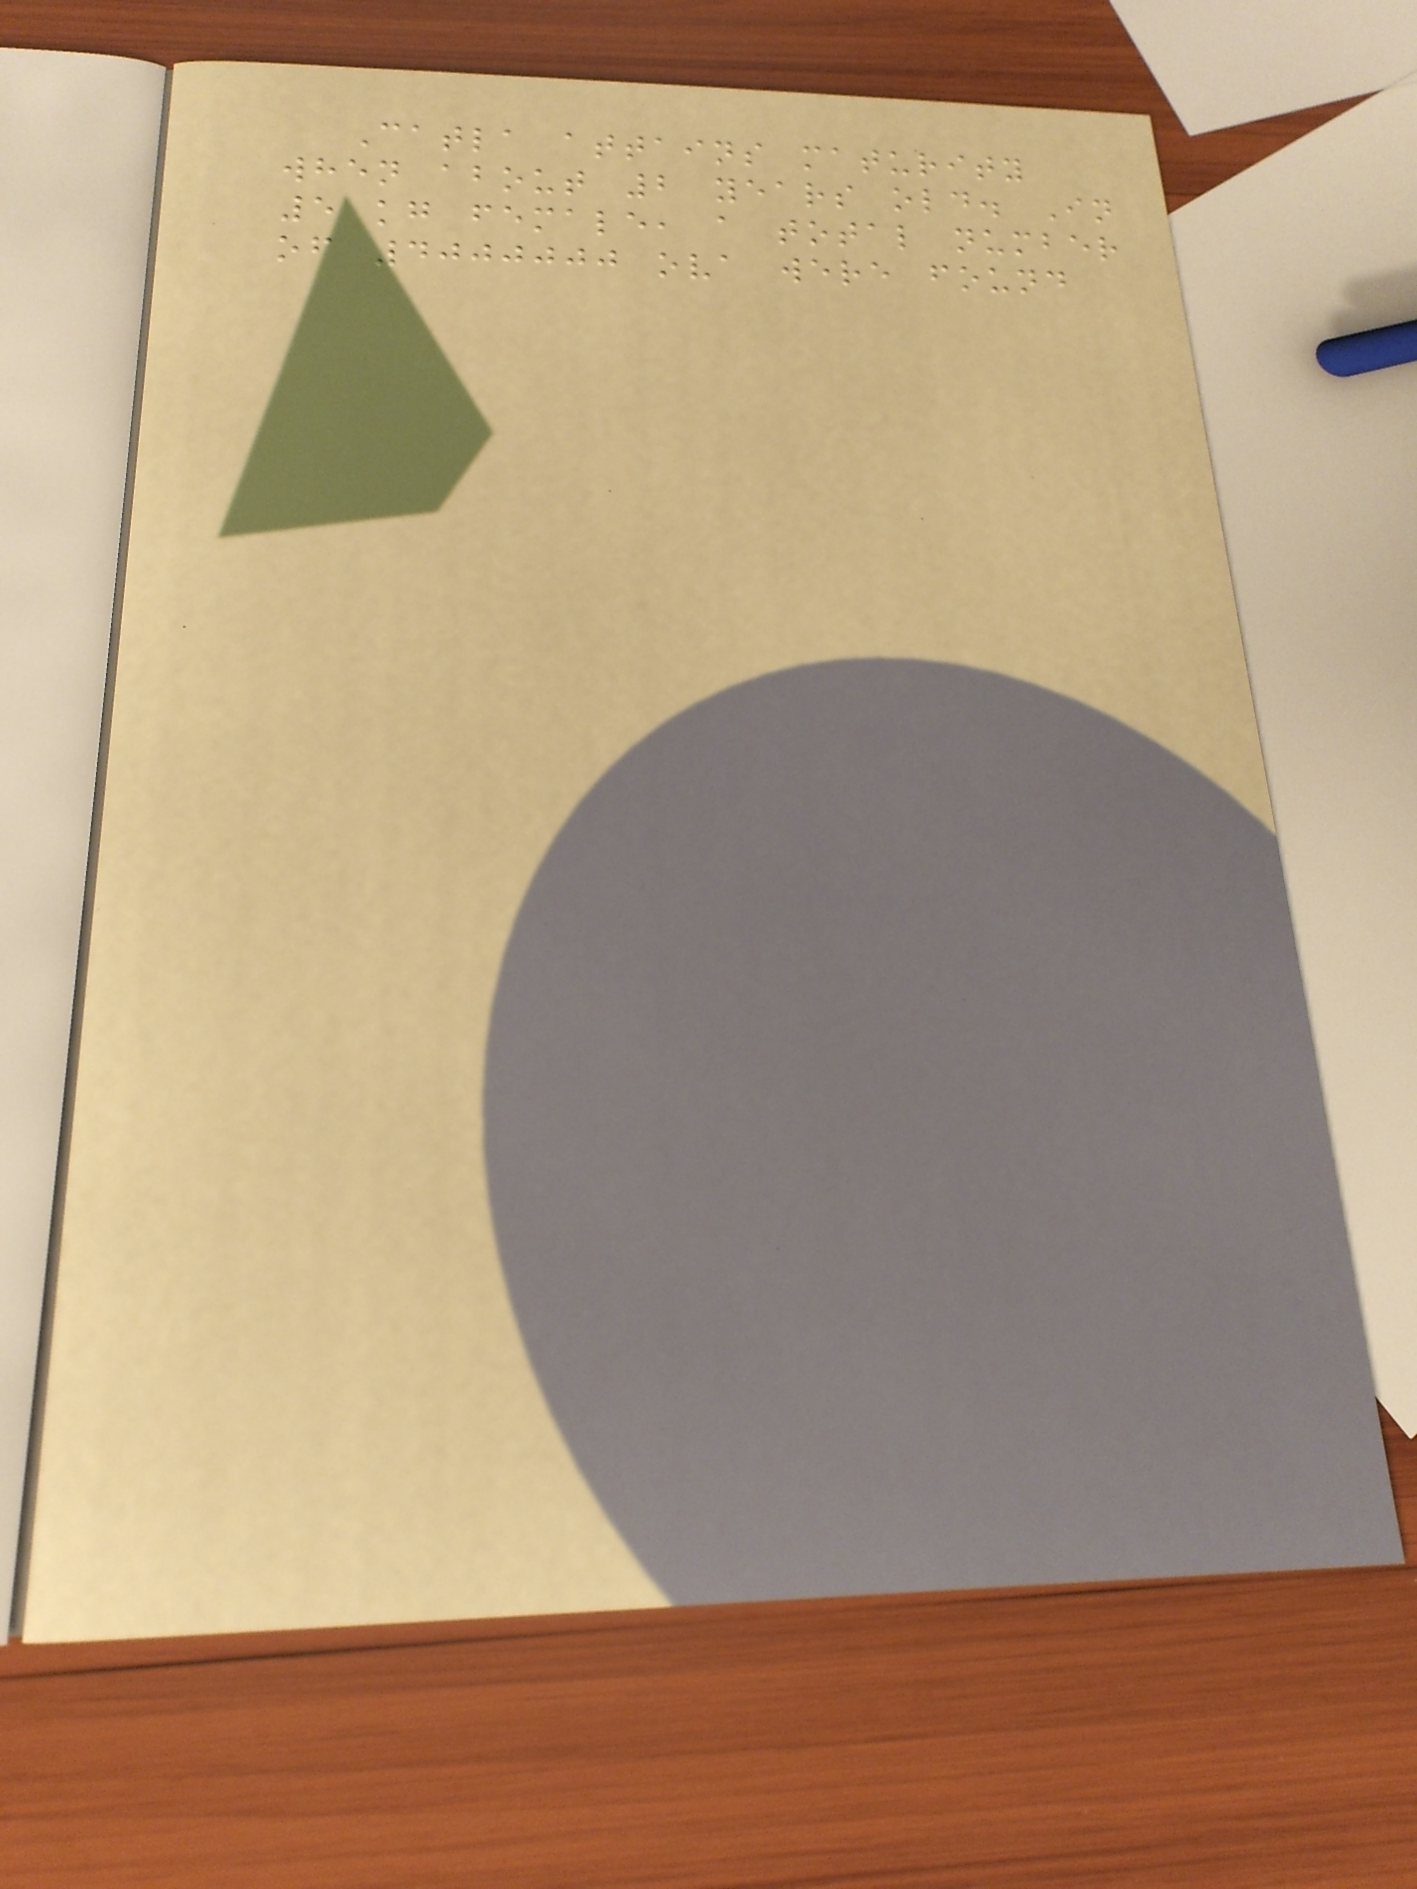Catla attains maturity
when about 2 years old. In
5 kg female, a total number
of 4000000 ova were found
